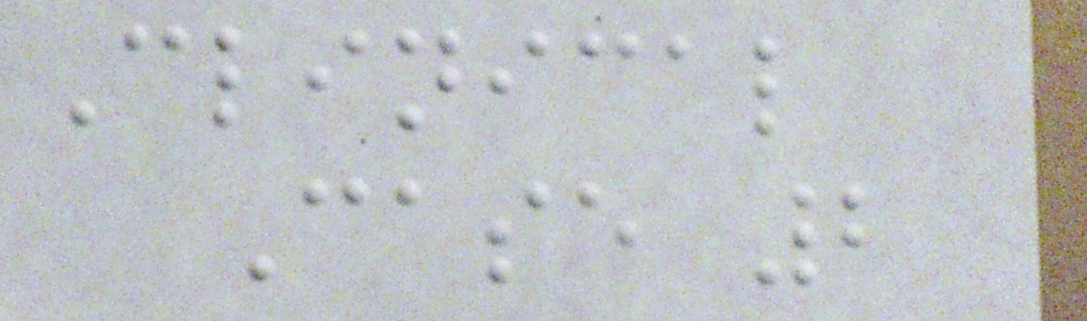Clinical
Case 2
